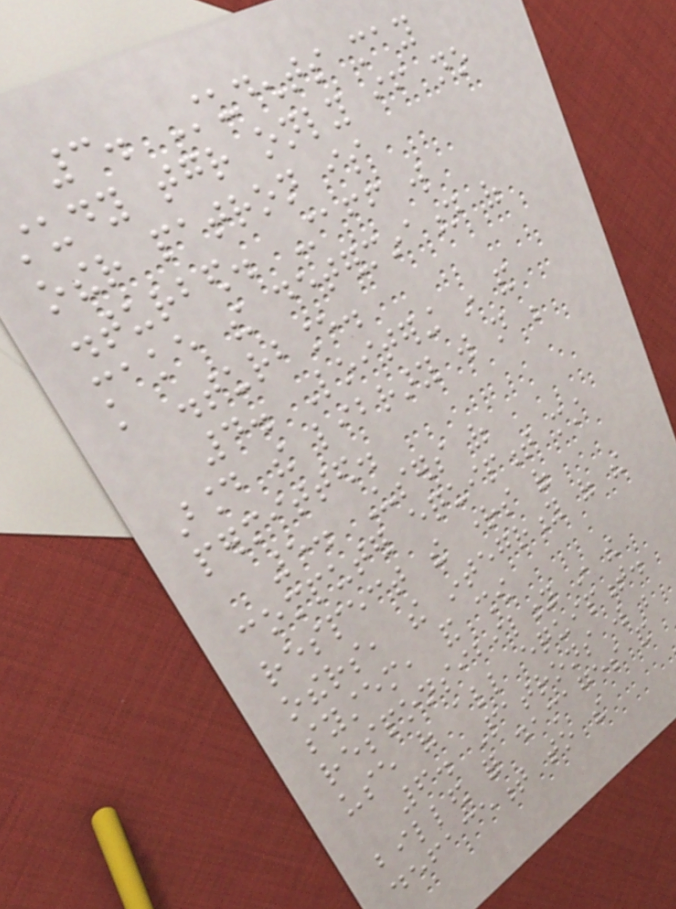3. Students may
study together only if no
other patron is
disturbed. Staff will
make the determination of
a disturbance.
4. Loitering in and
around the library will not be
permitted.
5. Users of
computer equipment must
respect the rights of
others, the integrity of the
system, and show
responsibility in the
use of all equipment.
6. Patrons will be
billed for damages and
defacement to the
